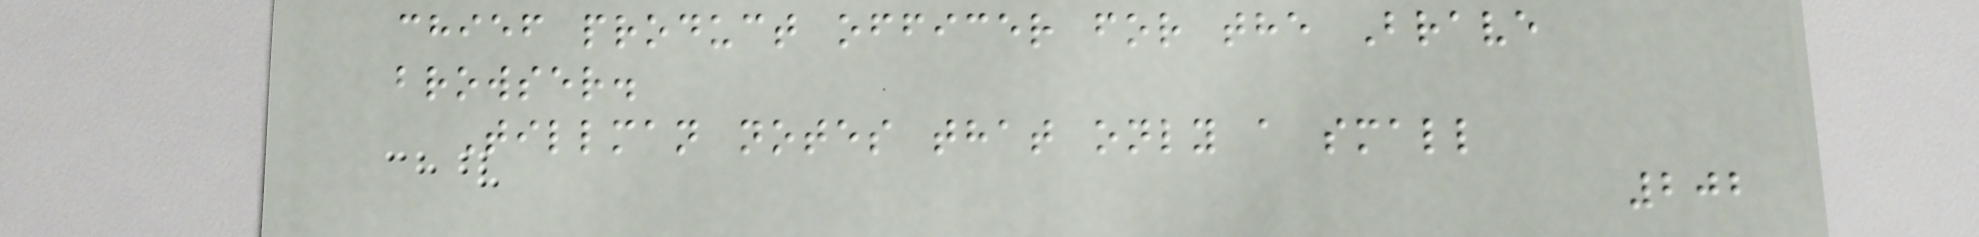chief product officer for the Brave
browser.
Tillman notes that only a small
202
